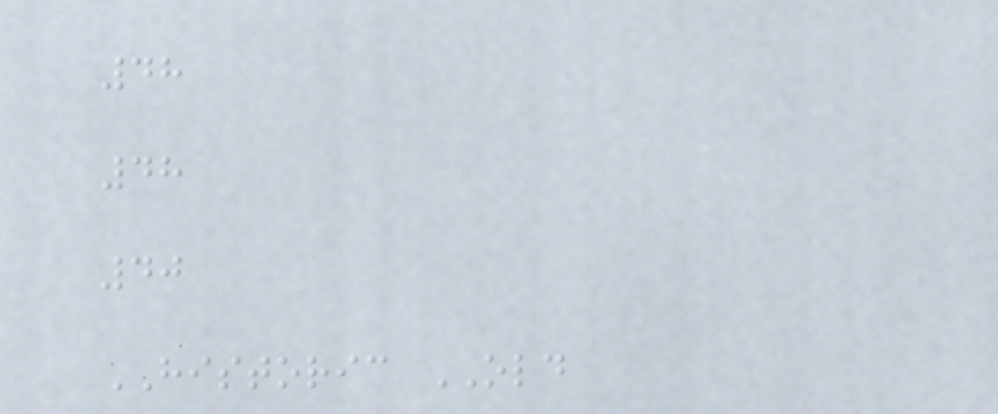48
48
40
HISTORIC OLD
